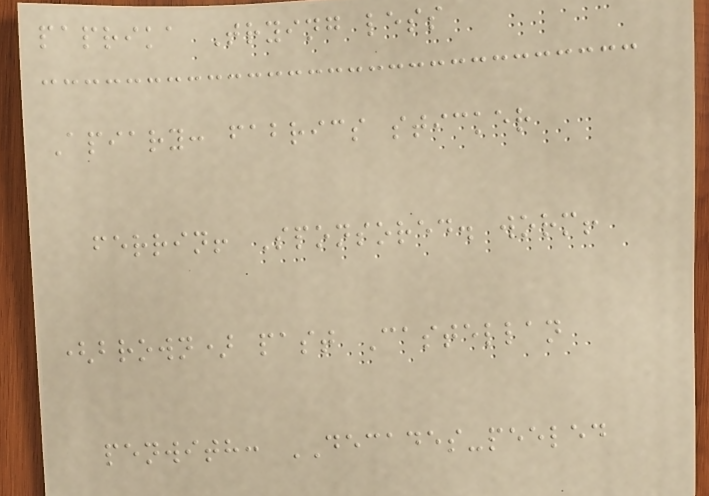paprika Trying less
Apiary: fabrics sticker
ferrin! Sponsored. worm!
(brown) past Castellan
penwith: DECADES-peeled
